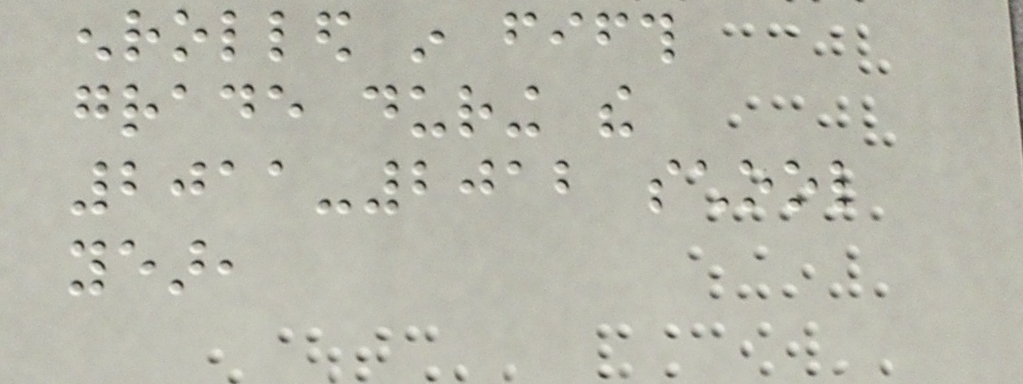enrolled in fifth
grade during the
2011-2012 school
year,
